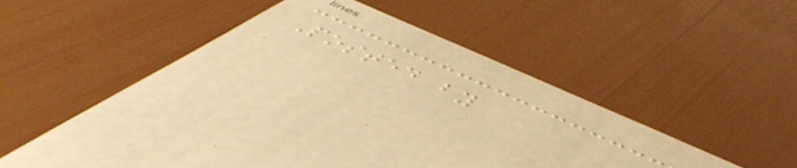Posted by
